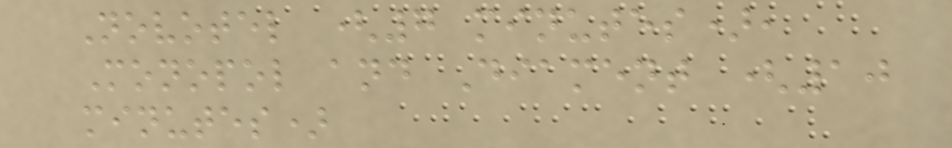Novotel (7 minutes),
Monopol and Diament (10
minutes)
